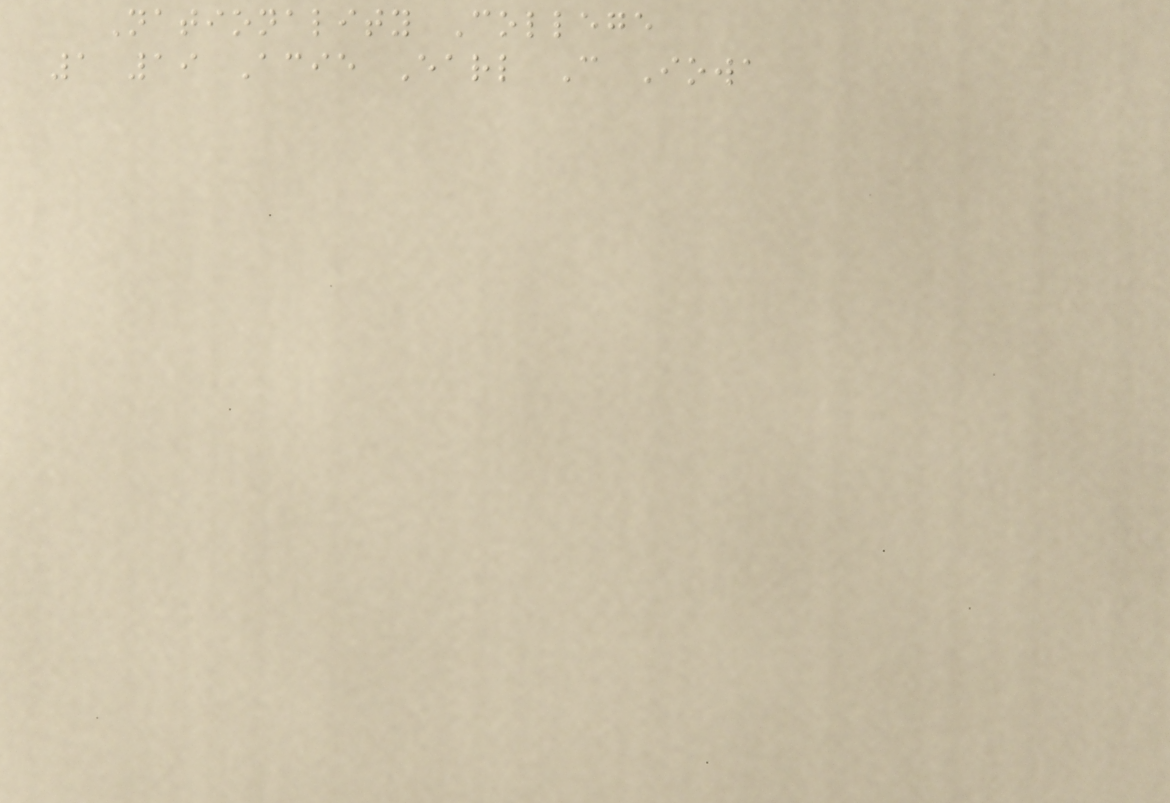Nationality College
1 19 Acie Earl C Iowa
